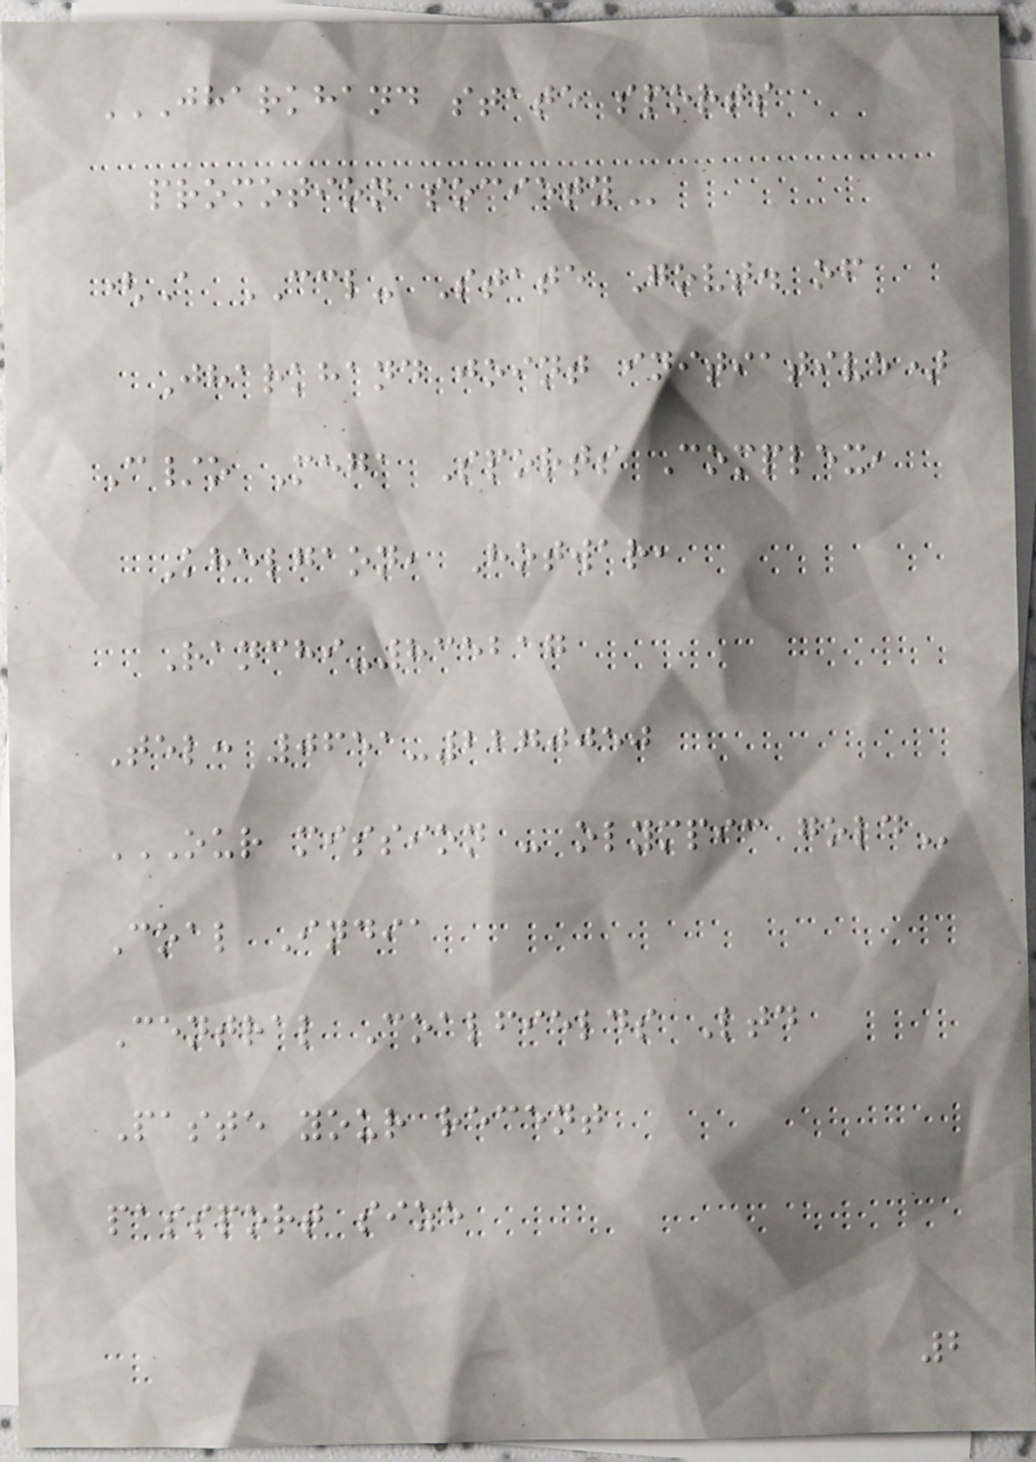JHARKHAND STATE SPORTS
PROMOTION SOCIETY
(A CCL- State Govt. of
Jharkhand joint initiative)
C/o Mega Sports Complex,
Khelgaon, Hotwar,
Ranchi-835217
Tel: 0651-2270050
OUR MISSION - OLYMPIC GOLD
Coal India
Central Coalfields Ltd
Paste your recent
passport size
2
